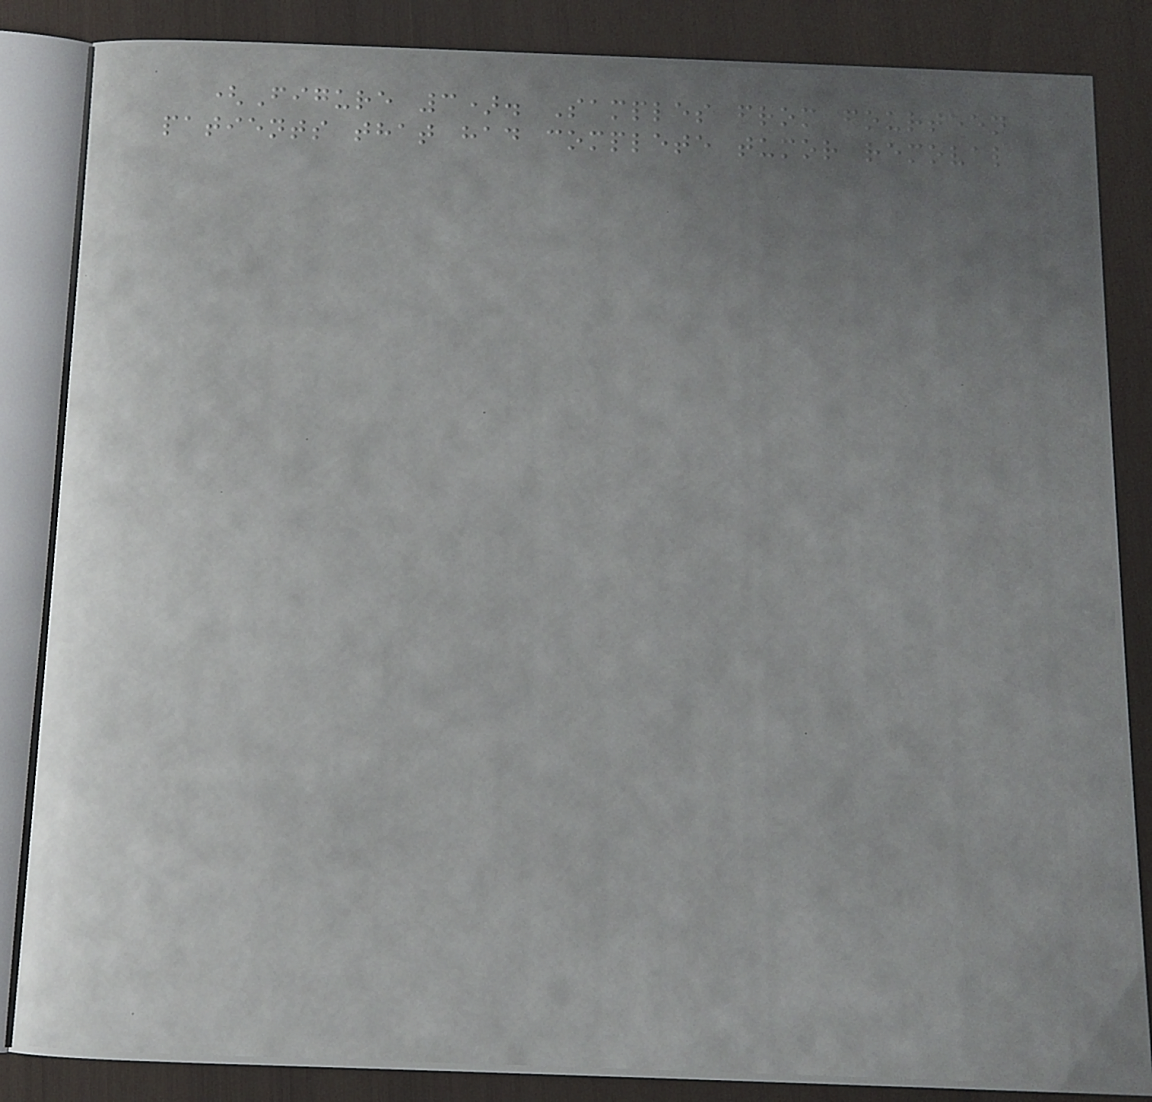(Figure 3). Samples from fourteen
patients that had complete tumor removal
